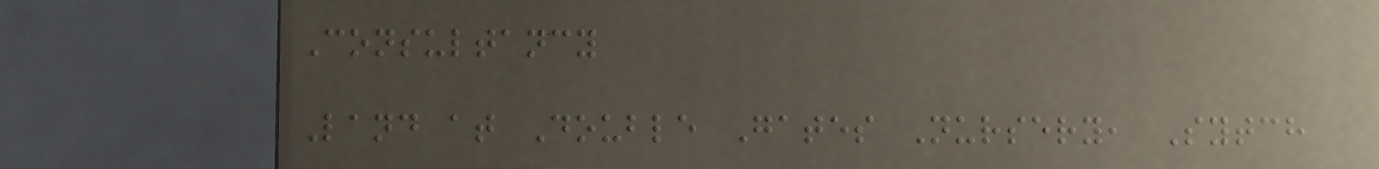Consultancy
Land at Double Gates Nursery, Sytch
